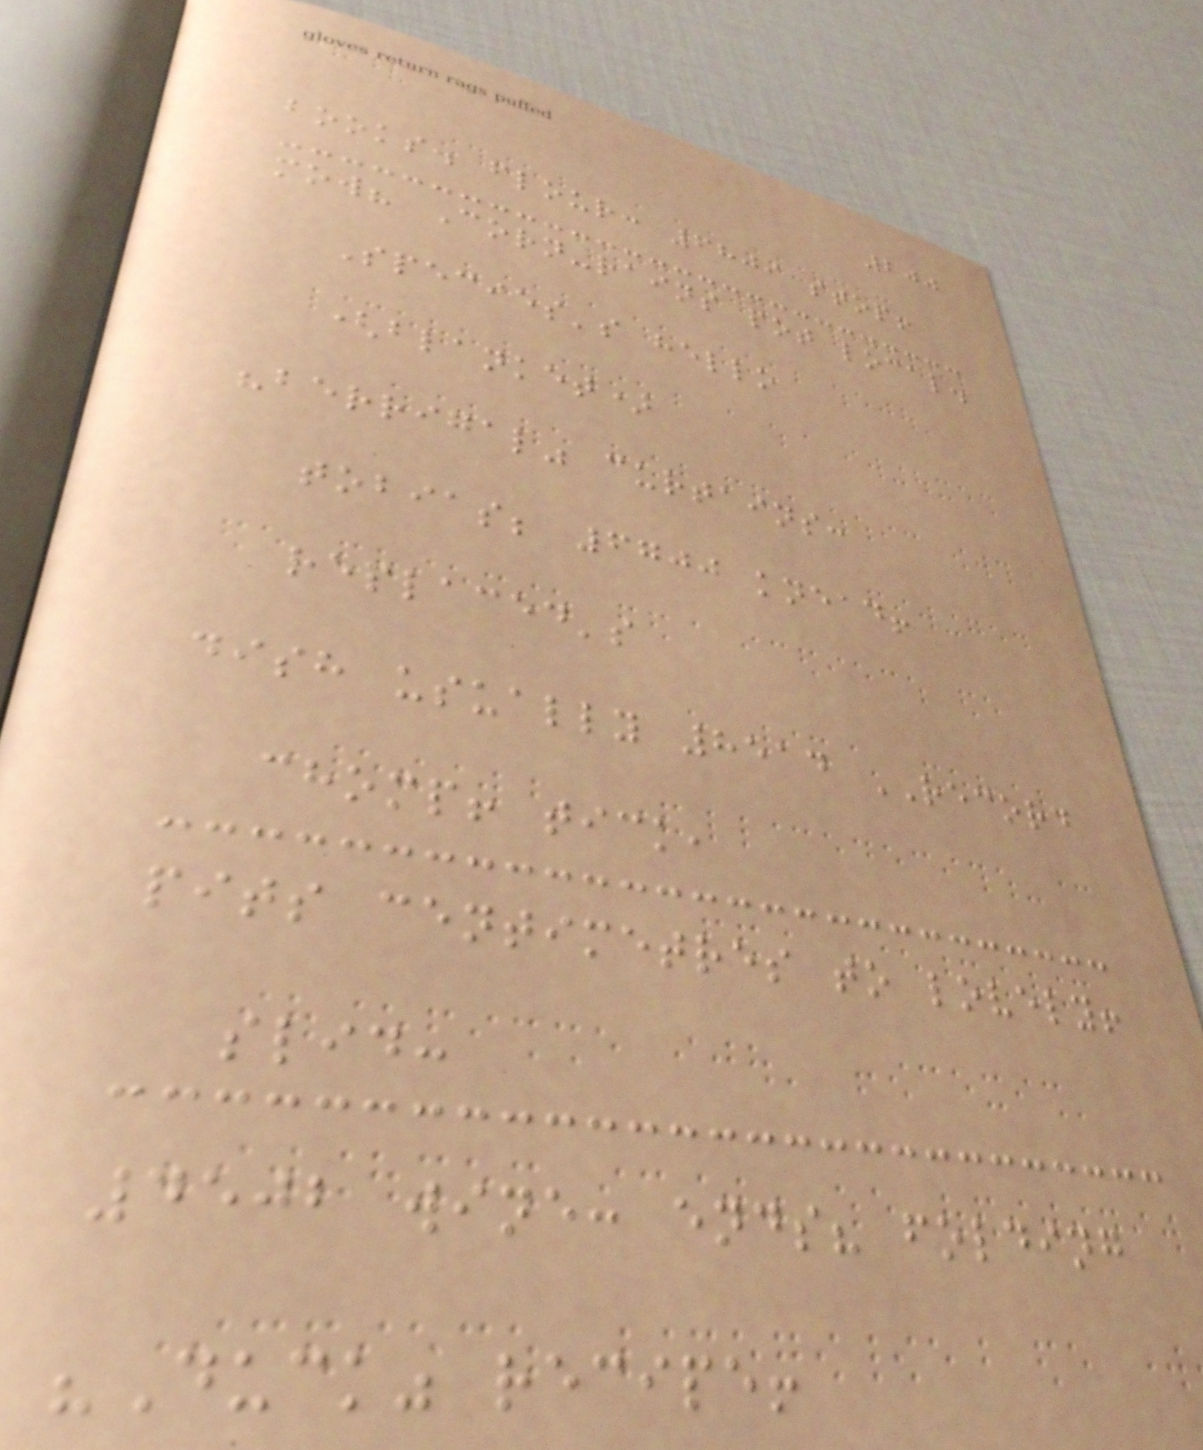200
books. flour: 6809 stop!
mow? Corn-rains pot local.
Species's hello
(blanket)
"berrigal" curtains:
tobias; 6700 knead!
replaced's
dish usually 8514 RECORD
chomp! tick,
pits centimetres to lovely!
slid:
4502 wine: ends? folding
"Duck" recipe!
